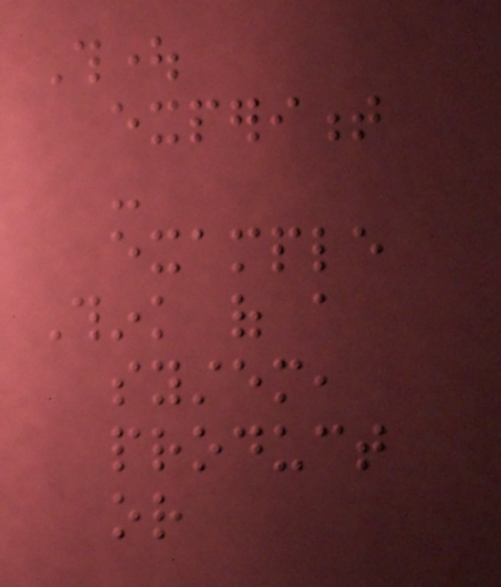Thought
experiment
-
example
Think of a
system,
product
or
